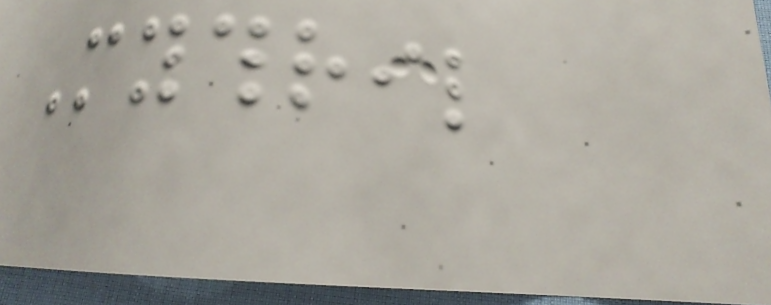Mythril
